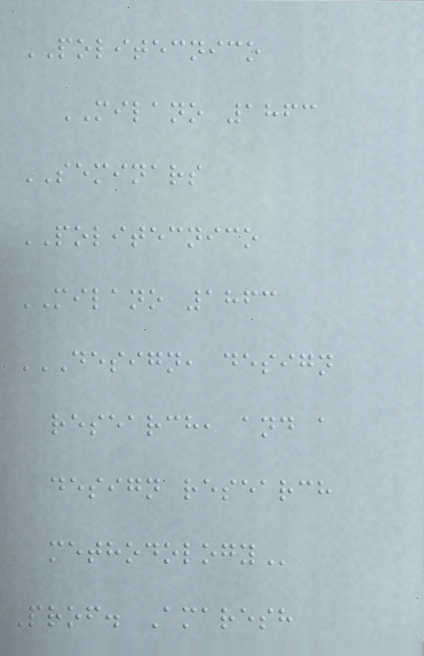POLITECNICO
MILANO 1863
SEMINARS
POLITECNICO
MILANO 1863
DESIGN, DESIGN
RESEARCH, AND A
DESIGN RESEARCH
METHODOLOGY
Prof. Amaresh
